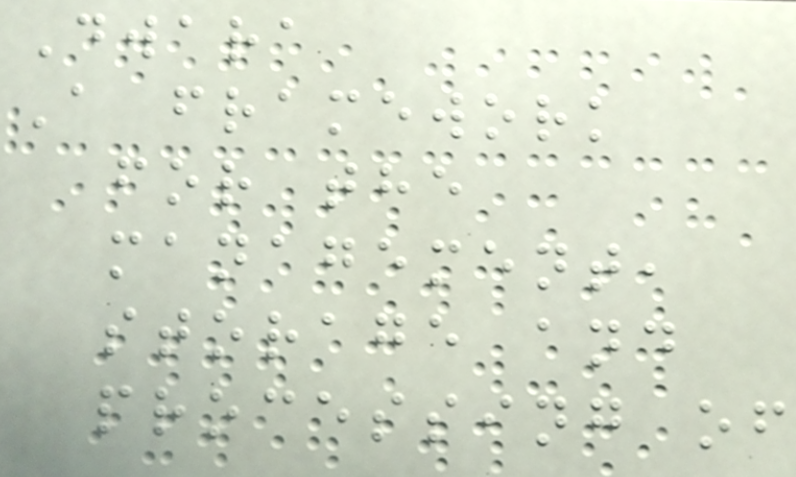Dwara
A framework
for the
management,
storage and
processing of
